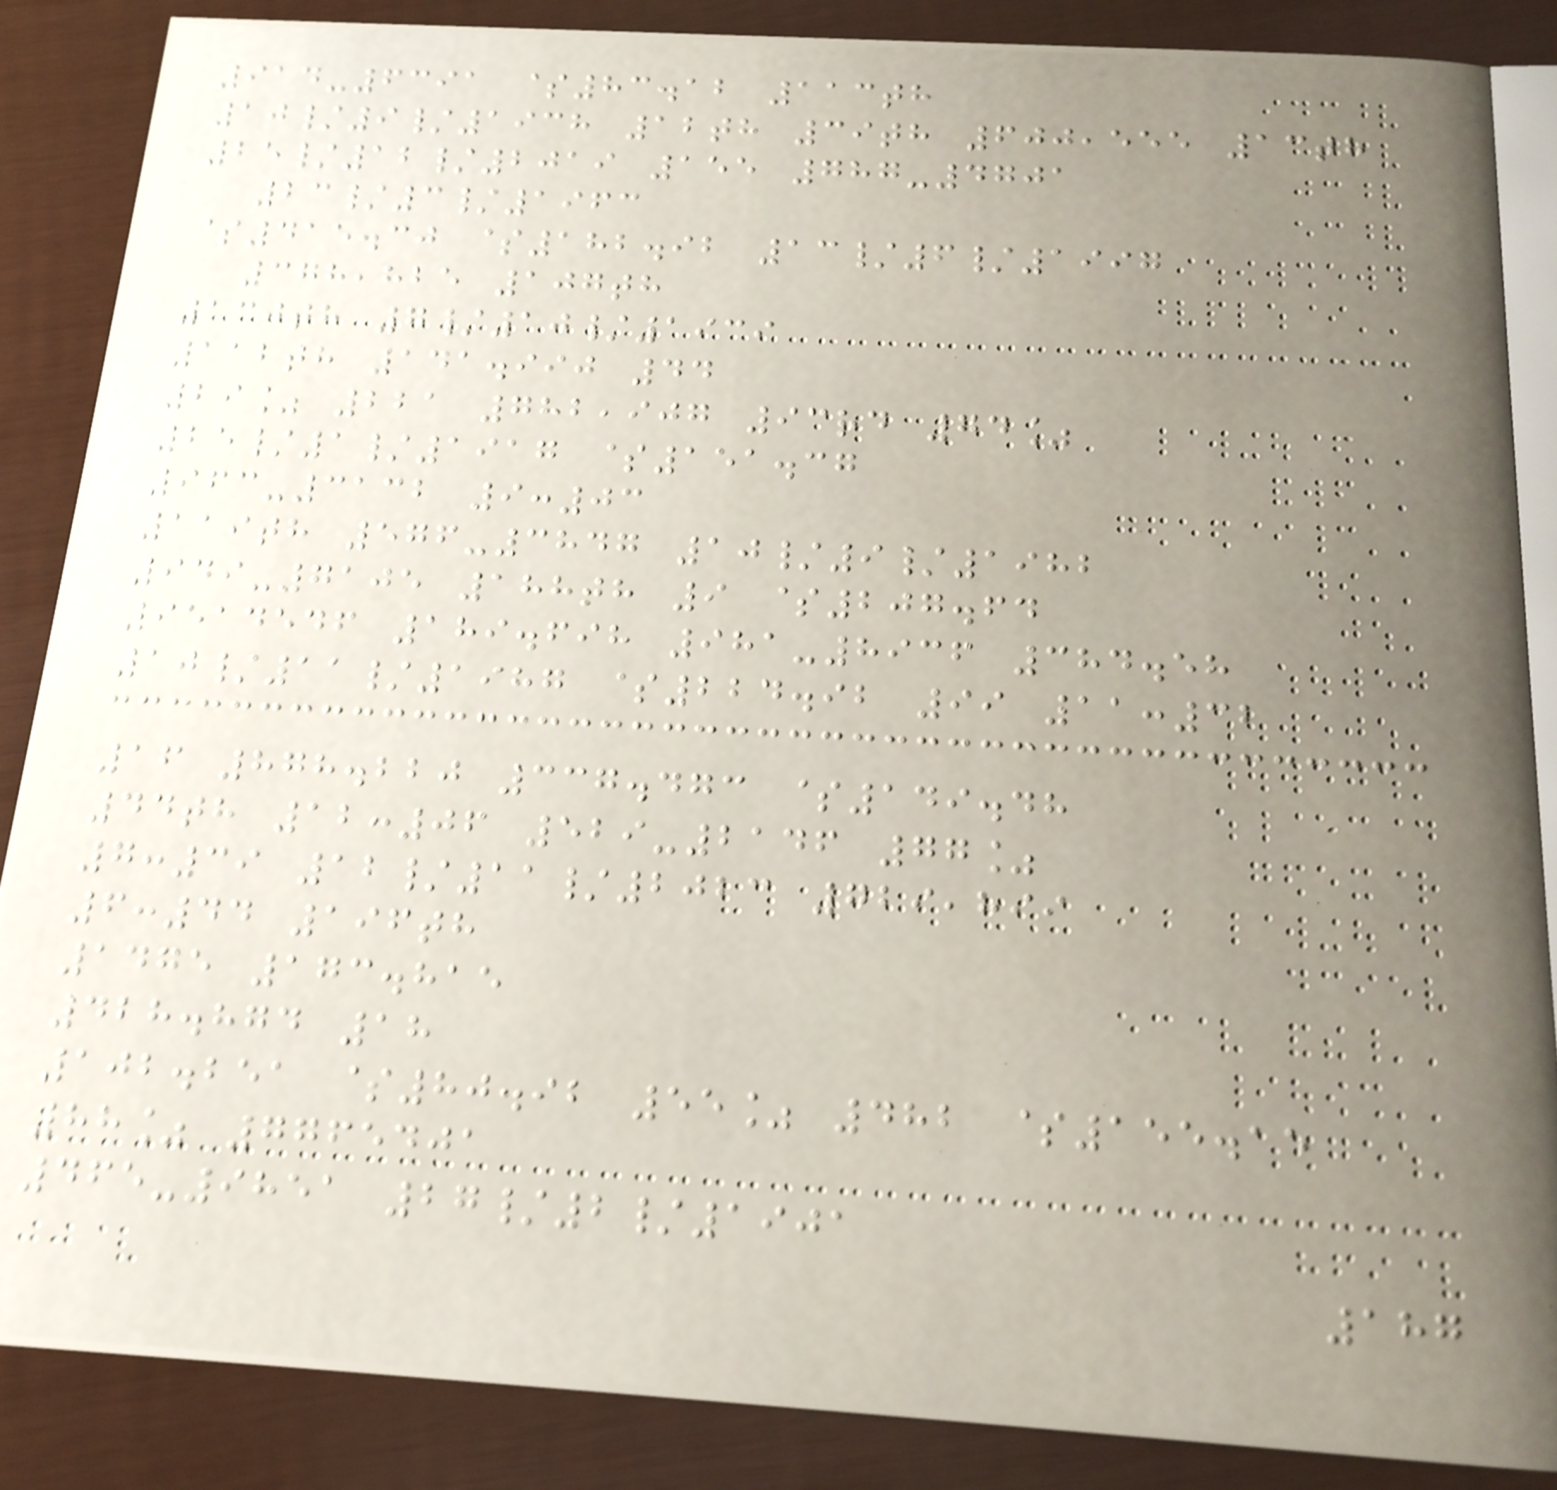914-6391 $83.12 113th
10/9/1938 12th 39th 600,555 13th
25/12/2019 155 787-4701
23/3/1963
$415.30 $182.92 13/6/1997
378,825 107th
130th 7/10/1939
112th 141.990 44
29% 221 782,907 93rd 74%
25/1/1917 $151.37
963-3132 9:03
119th 576-3847 10/9/1982
949-7105 188th 9 $207.64
9514546 189.698 981-8936 384.58
10/11/1987 $224.92 99 11:32
16 878.220 337.473 $149.48
44th 12:06 529-2146 77%
7:39 12/11/2023 729,899
6:44 196th
1475 173.815
428.874 18
102.251 $80.92 55% 482 $155.15
88% 7765401
465-9851 27/2/1901
187
